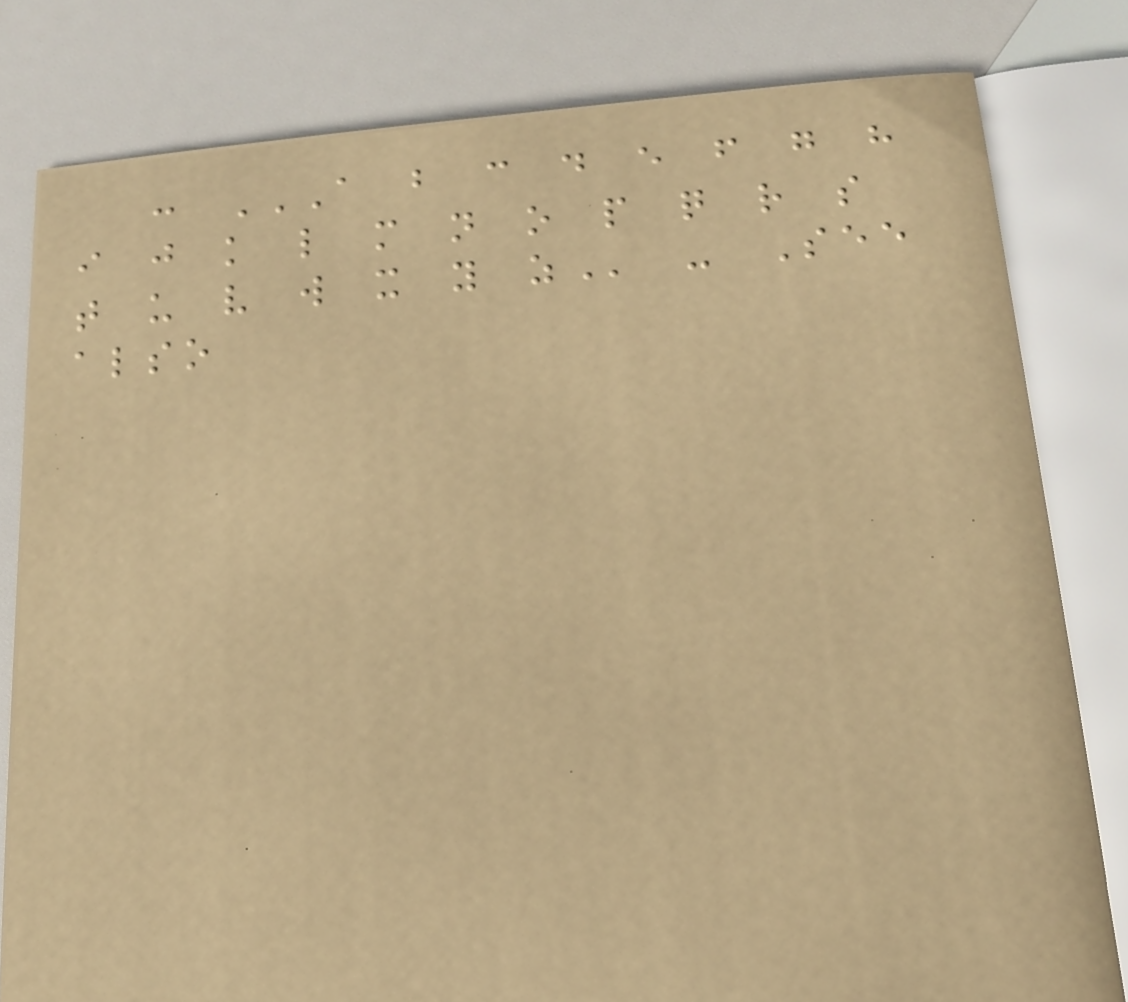: A B C D E F G H
I J K L M N O P Q R S
T U V W X Y Z - See
also
